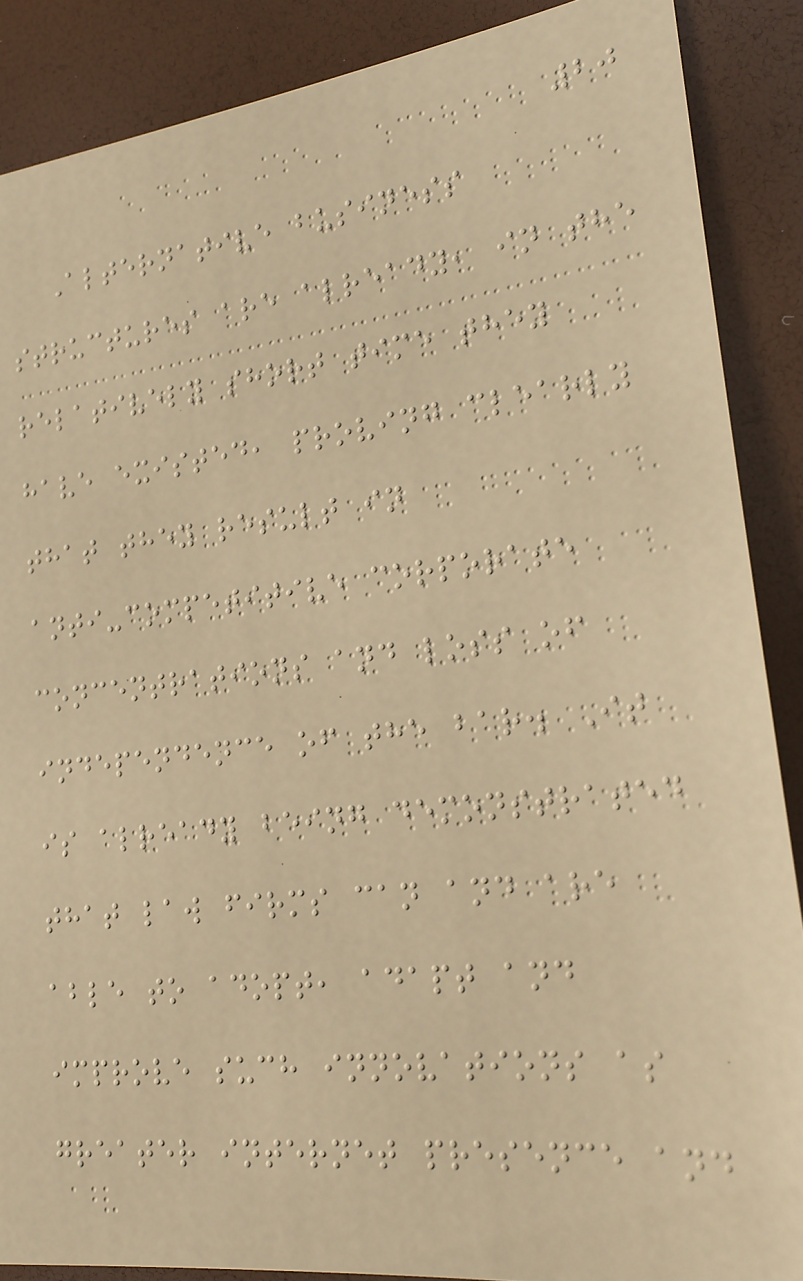20
Alternative business
structures are already, in the
relatively short time they
have existed, proving clearly
that they result in
anti-competitive corporate
concentrations and loss of
independence of the bar. It
is already being demonstrated
that law firms can and are
able to adopt, adapt and
improve such innovations as
greater internet presence and
